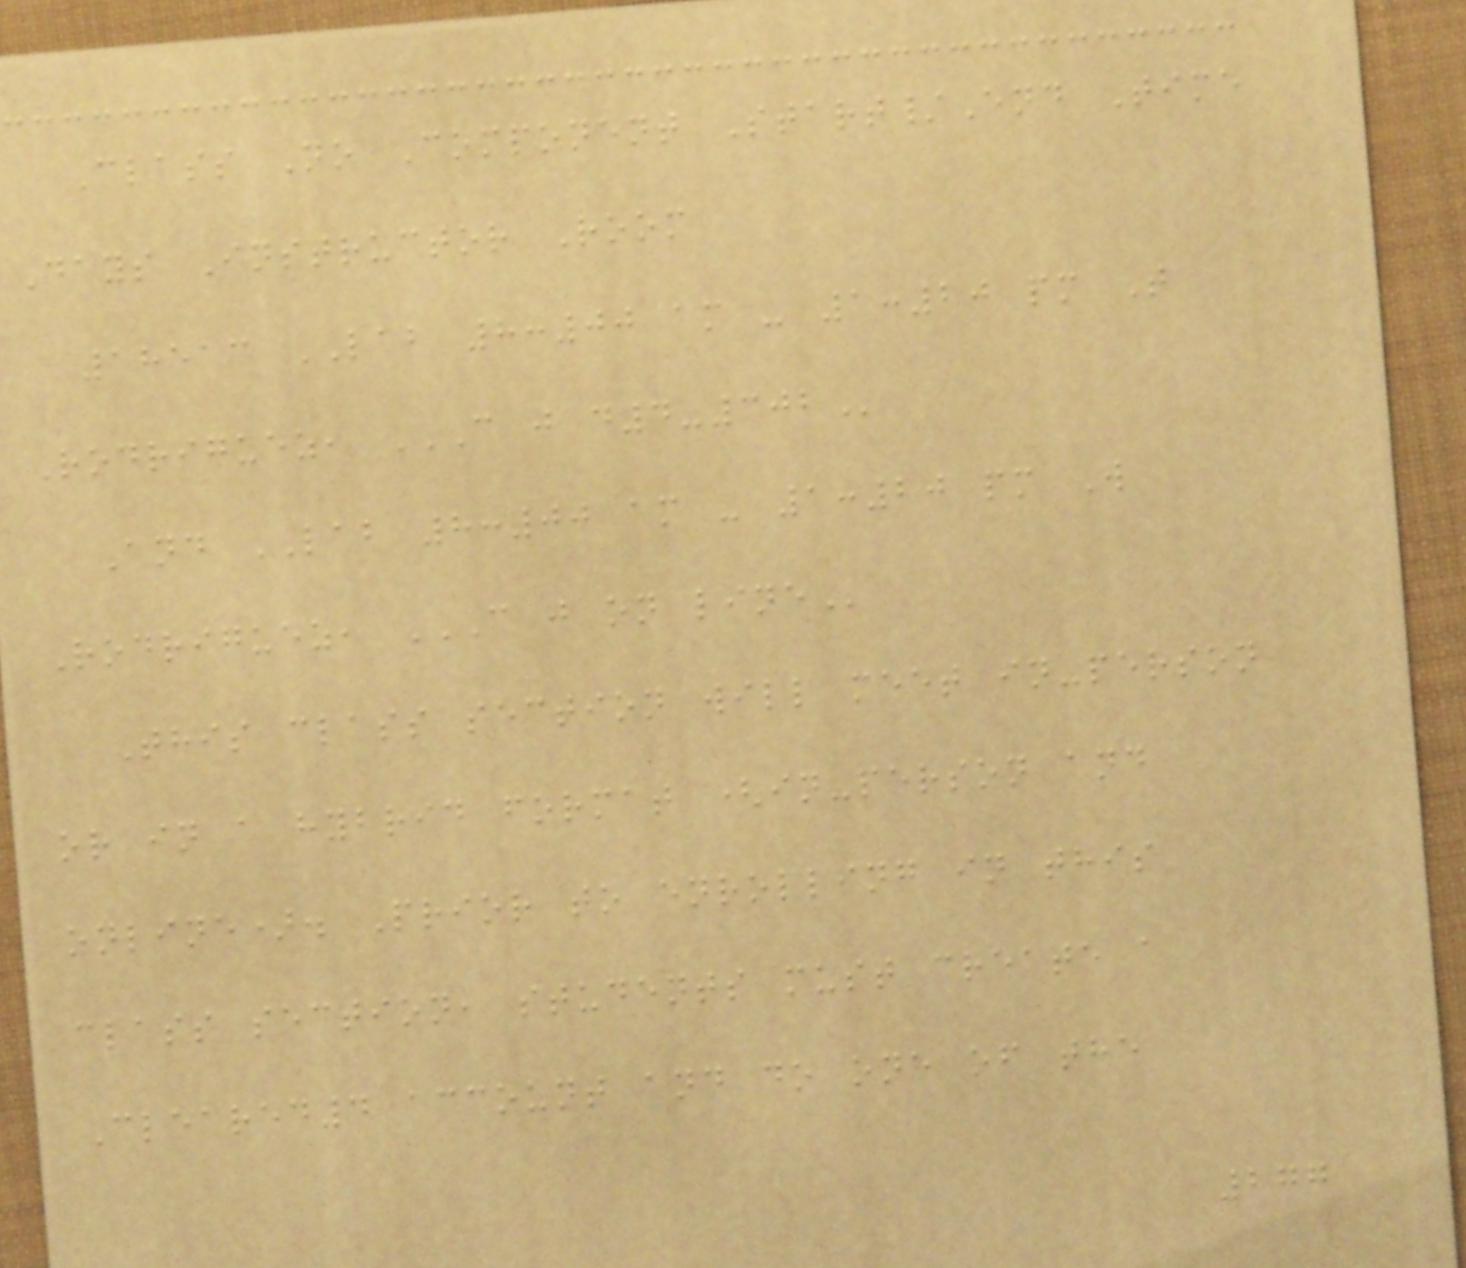Class No Component Start/End Time
Days Instructor Room
18513 LAB 8:00 am - 1:20 pm T
Rodriguez, C J D4-302
And LAB 8:00 am - 1:20 pm W
Rodriguez, C J ON LINE
This class section will meet in-person
or in a hybrid format (in-person and
online). Prior to enrolling in this
class section, students must create a
Cleared4 account and do one of the
277
